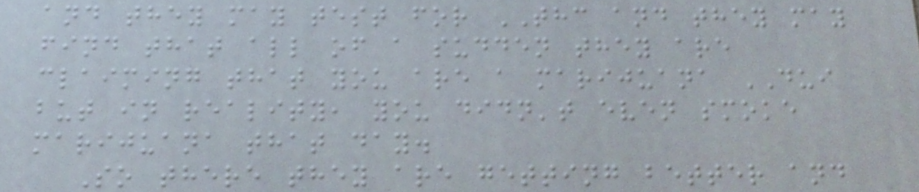and they may test for THC and they may
find that all of a sudden they are
claiming that you are a marijuana DUI
but in reality, you didn't even smoke
marijuana that day.
So there they are getting better and
